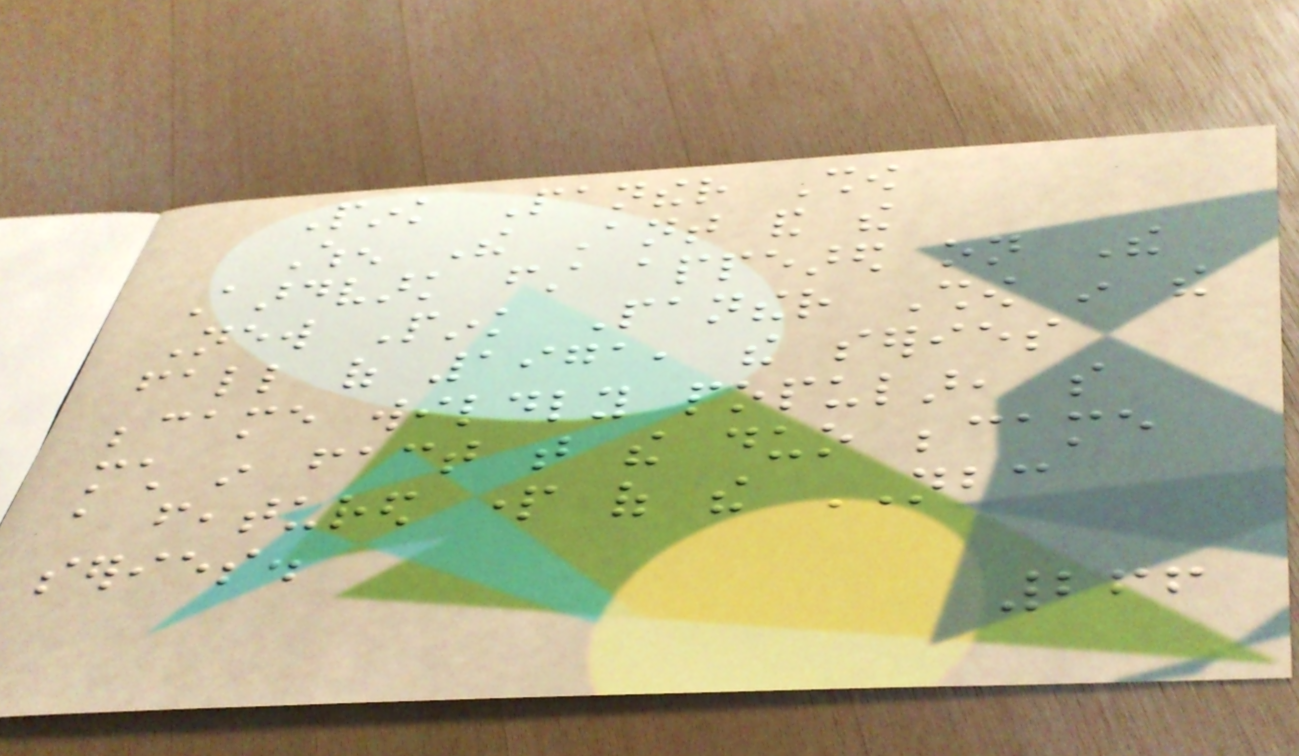Pink Panther Show
When The Ant and the
Aardvark first appeared on The
New Pink Panther Show in the
fall of 1971, the series
became wildly popular, so
much in fact that the duo became
a featured part of the NBC
series.
266
